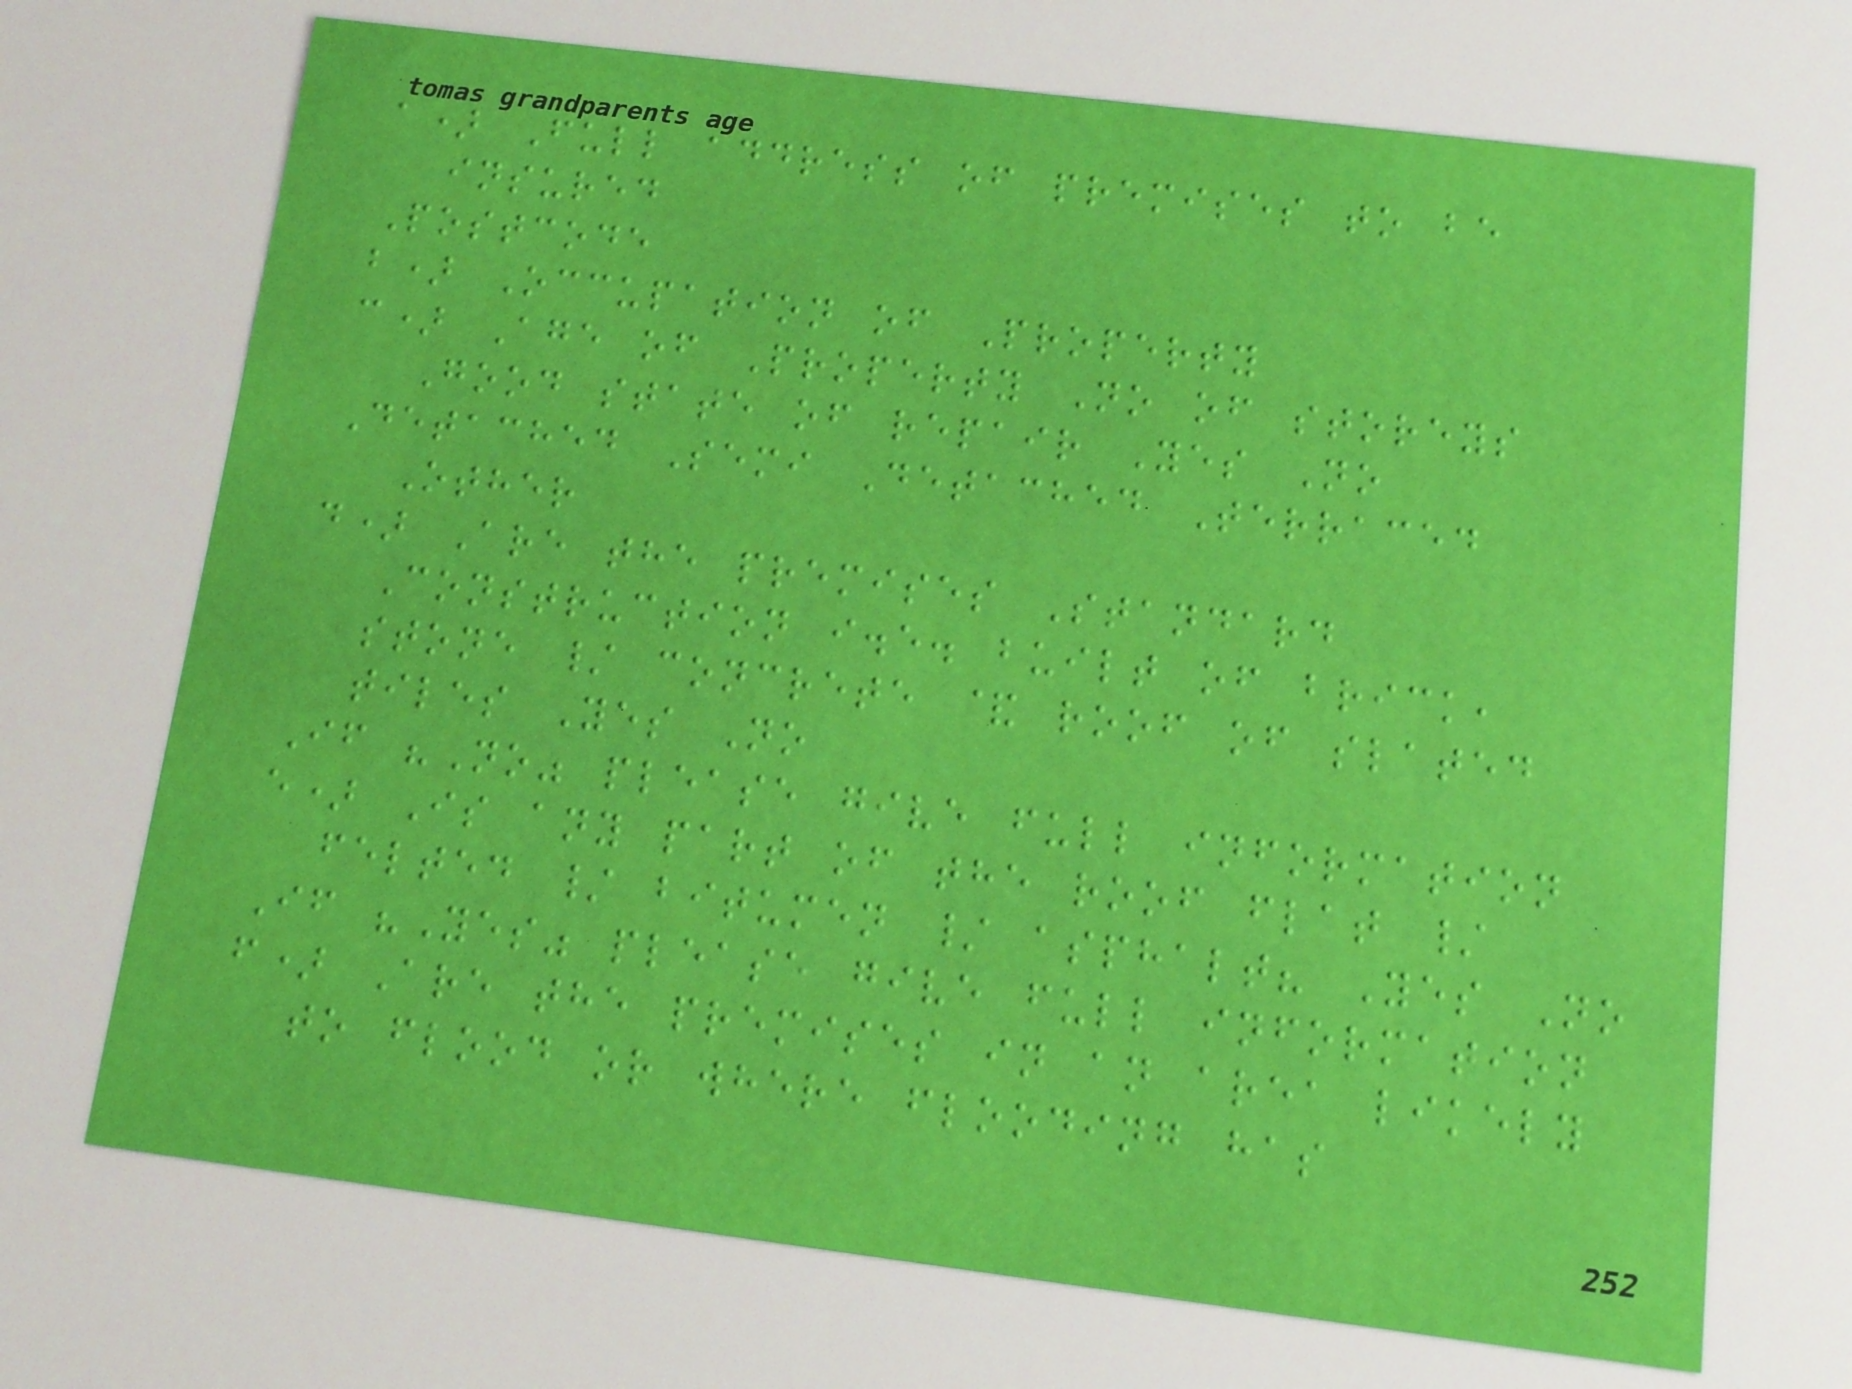a) Full address of premises to be
insured
Postcode
b) Occupation of Property
c) Age of Property No of storeys
Good state of repair Yes No
Detached Semi Detached Terraced
Other
d) Are the premises Standard
Construction i.e. built of brick,
stone / concrete & roof of slated
tiles Yes No
If "No" please give full information
e) Is any part of the roof flat /
felted / bitumen / asphalt? Yes No
If "Yes" please give full information
f) Are the premises in an area likely
to flood or where flooding has
